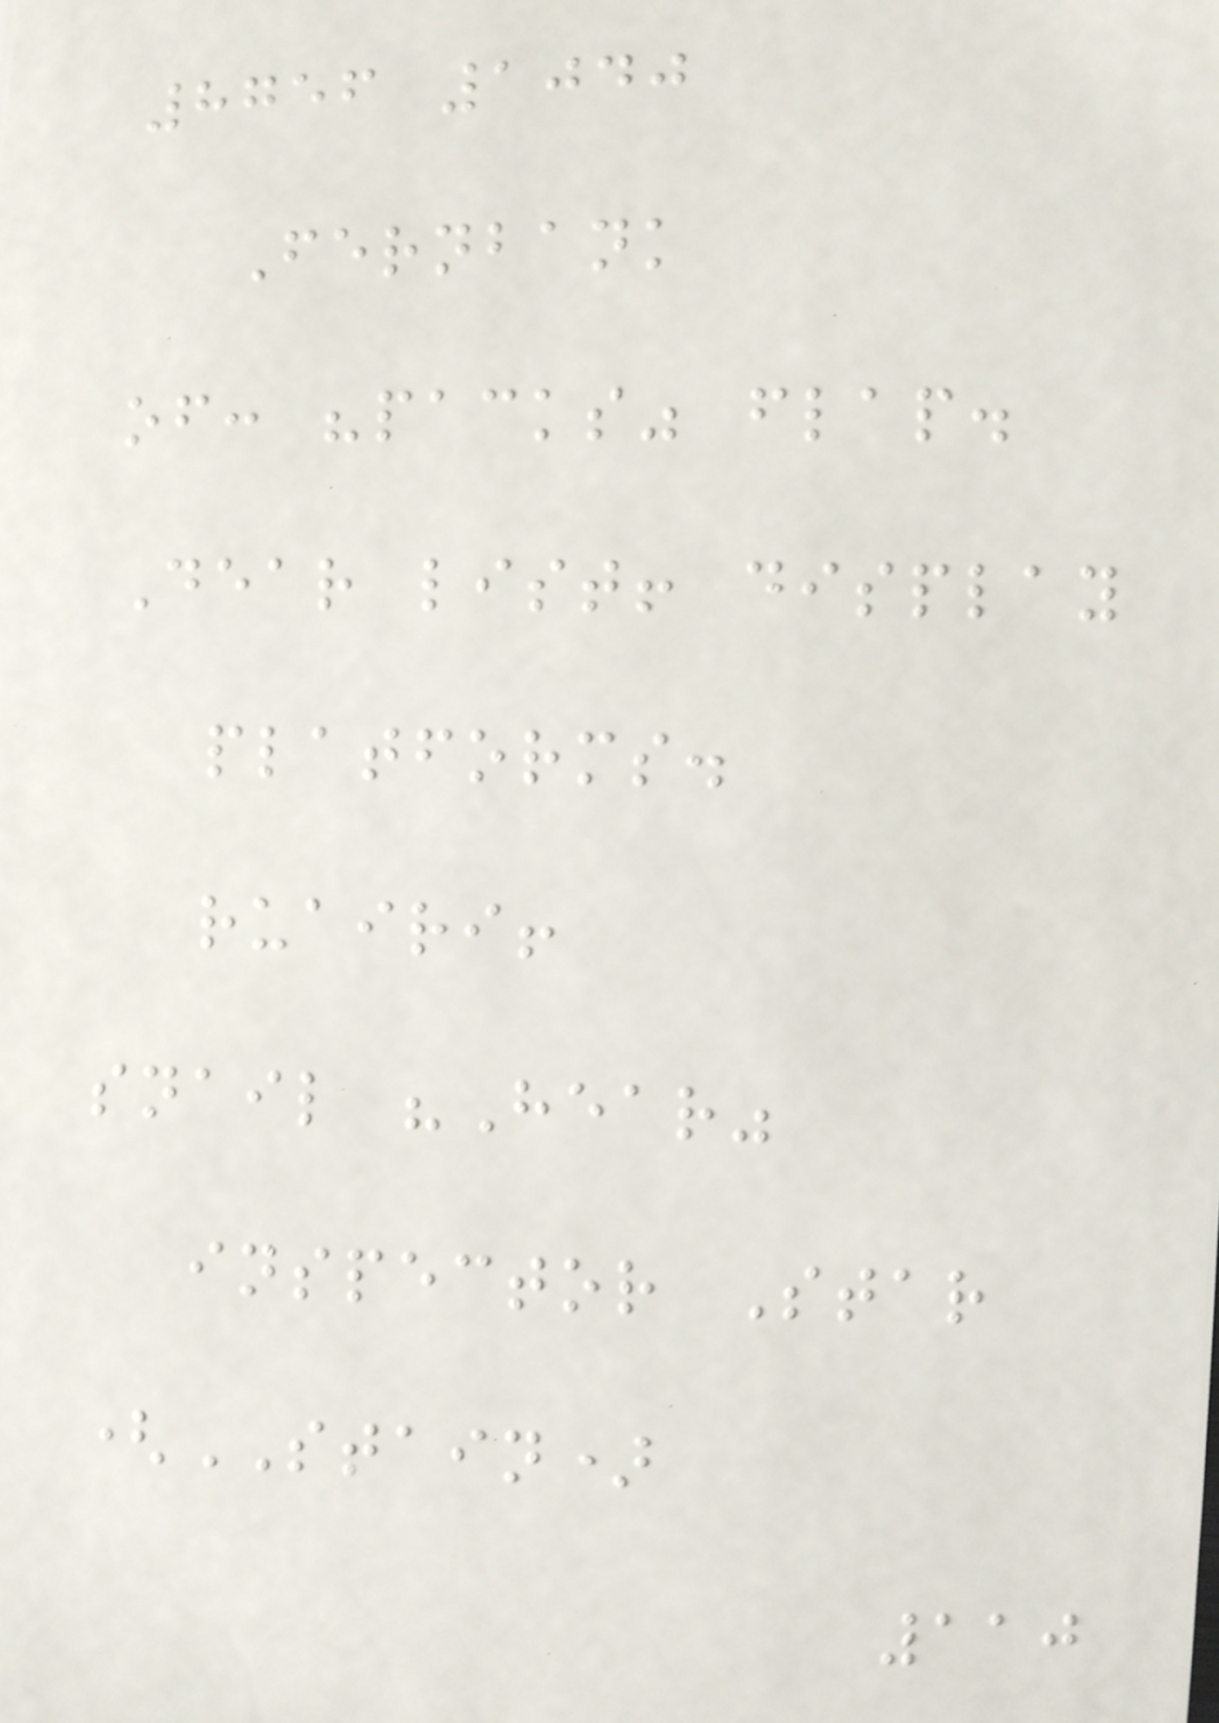8756 1040
Fernbank
of: "packs" flap.
Dear list! display
platforms.
ruairi!
snail "Hear"
inspector Star
(STAIN)
110
